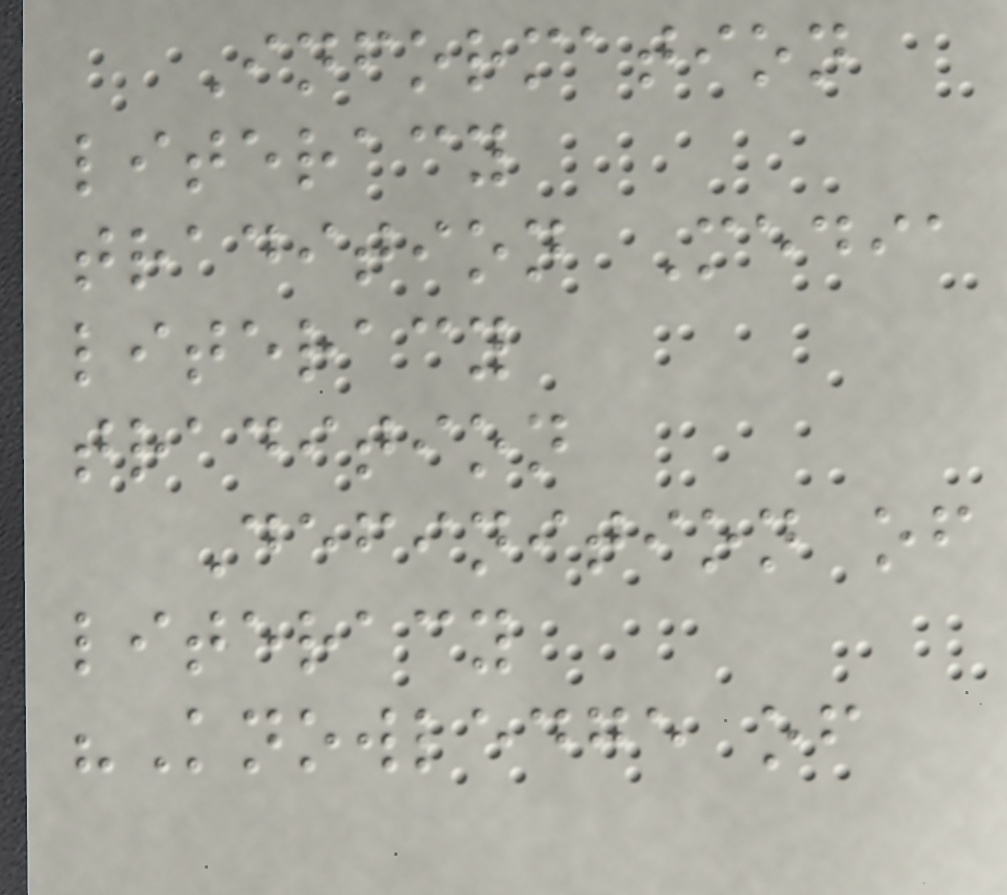Information
literacy
tradition Media
literacy
tradition
Definition of
literacy
"Knowledge of
